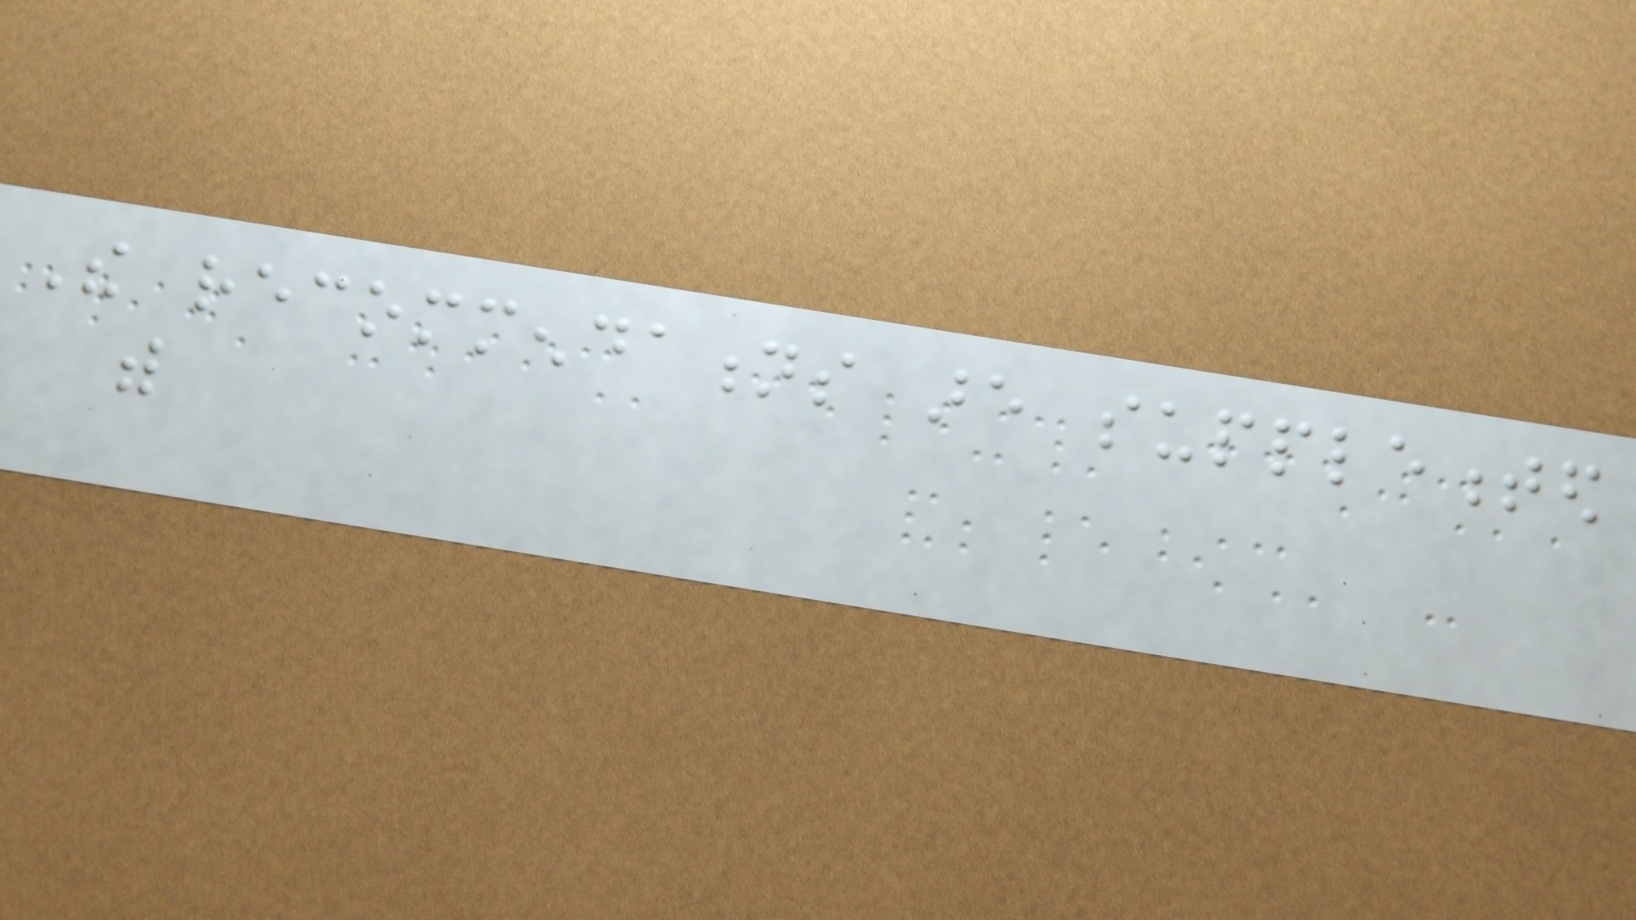The recommendations are supplemented
with
